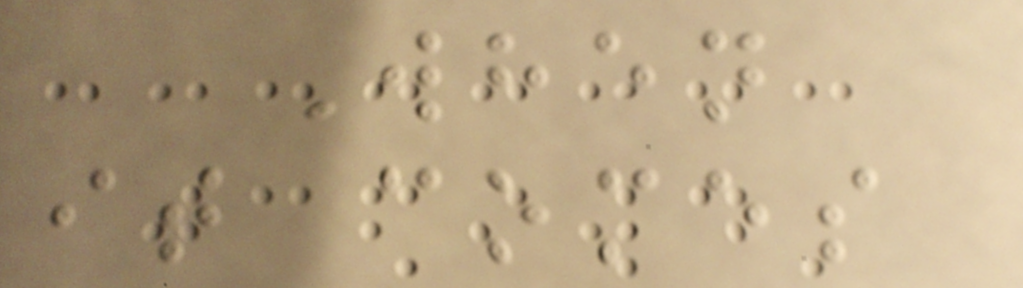When
it comes
